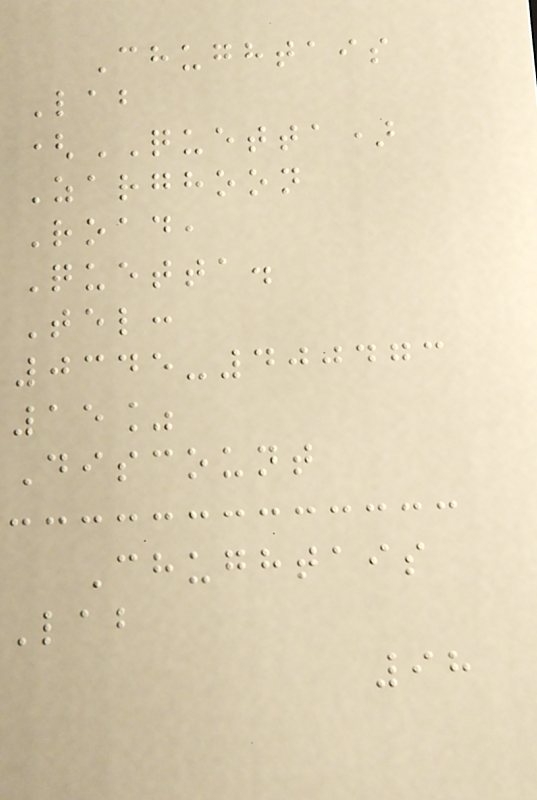Chughtais
Lab
(QUETTA)
Zarghoon
Road,
Quetta.
Tel:
0345-400473
15%
Discount
Chughtais
Lab
98
